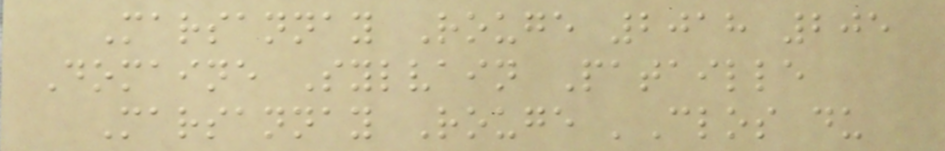Marsannay Rouge 2018 205
Domaine Sylvain Pataille
Marsannay Rouge 'Clos du
